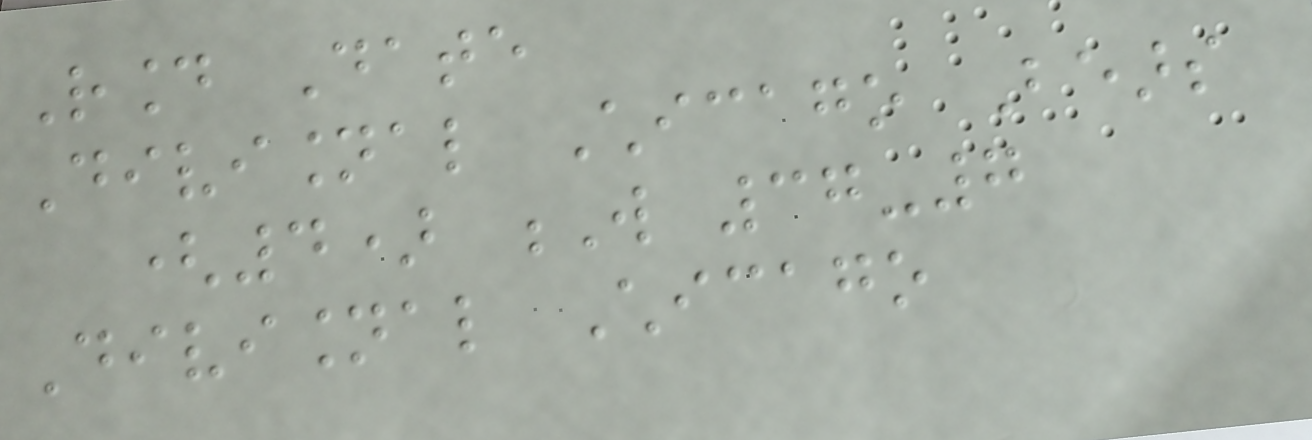Round Date
Divisional Chicago Bears
(4) W 37-7
Divisional Chicago
